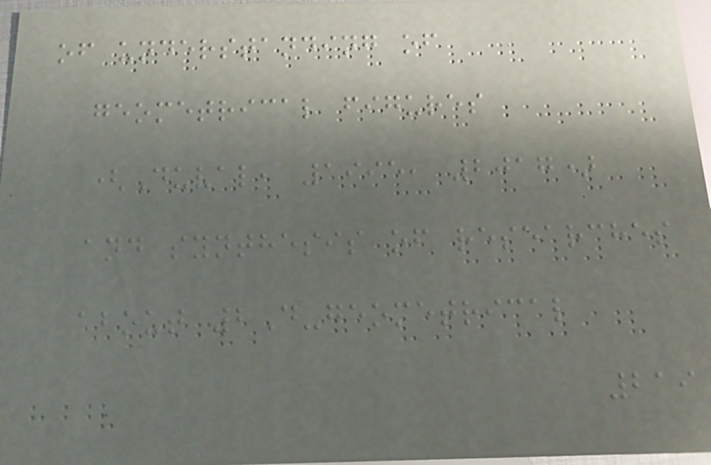of understanding of
geometrical figures
(Duval, 1995, 2017)
and synthesis of researches
about 2D-geometrical
219
